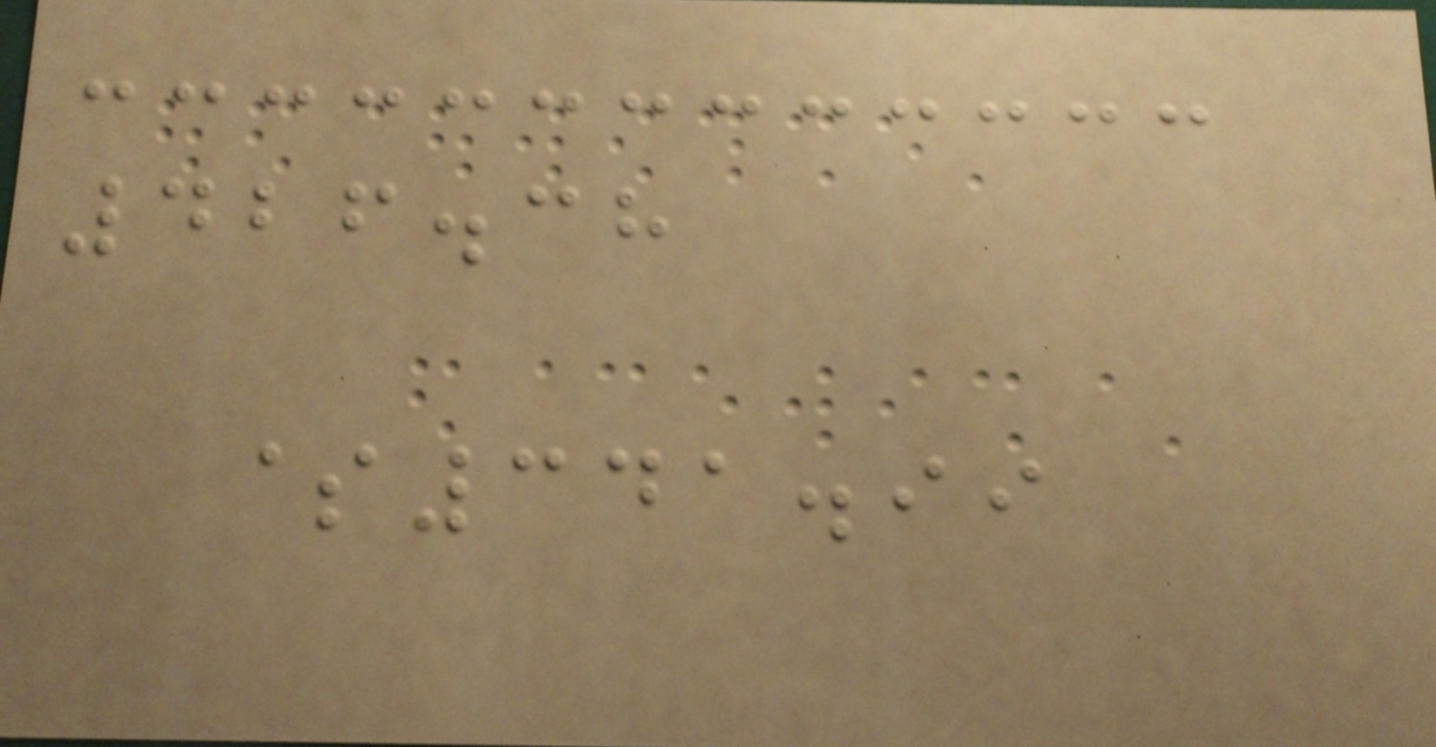426.38
$341.99
